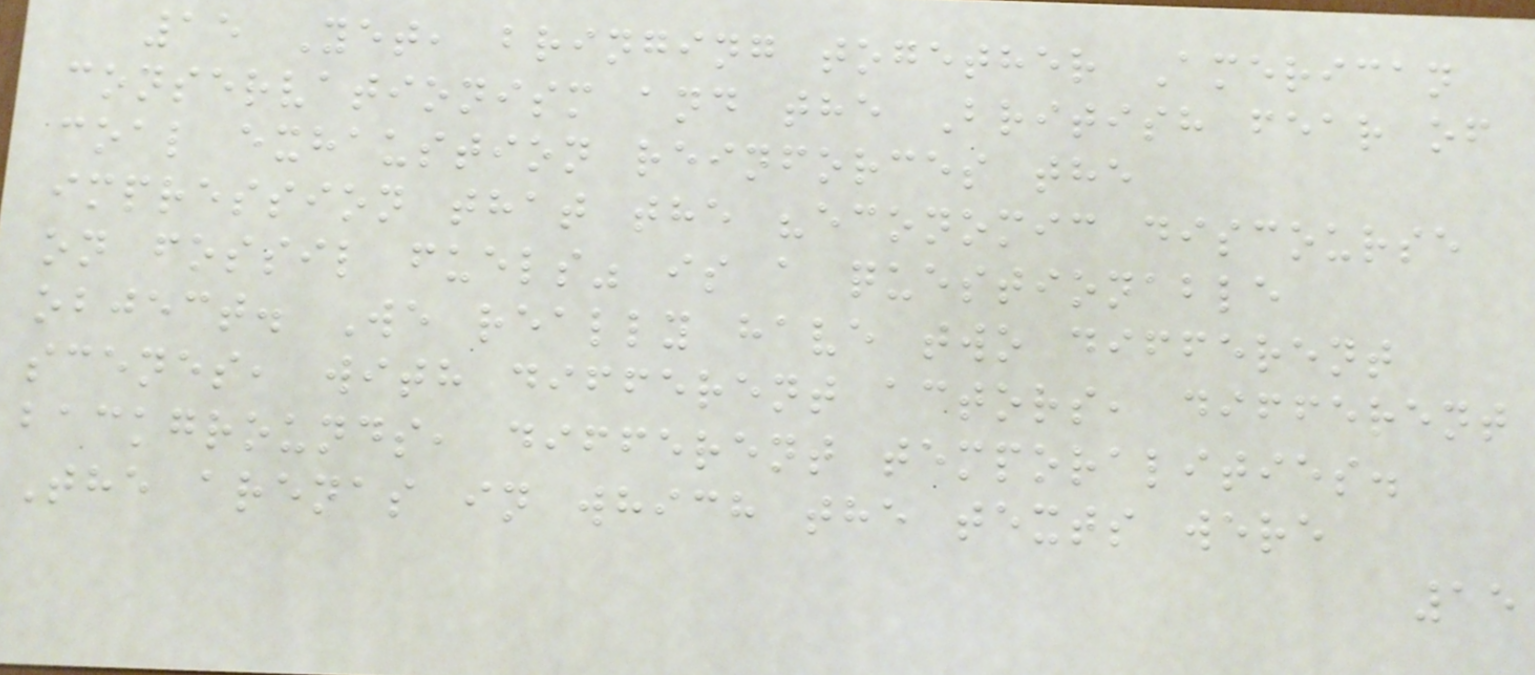15 Yet, bringing together American
conservationism and the British fear of
coal exhaustion reinforces the
impression that the "economic discourse
on fossil fuels" is a questionable
object. We really have two different
scenes, with different actors, different
backgrounds, different temporalities.
The arenas in which the texts were
15
